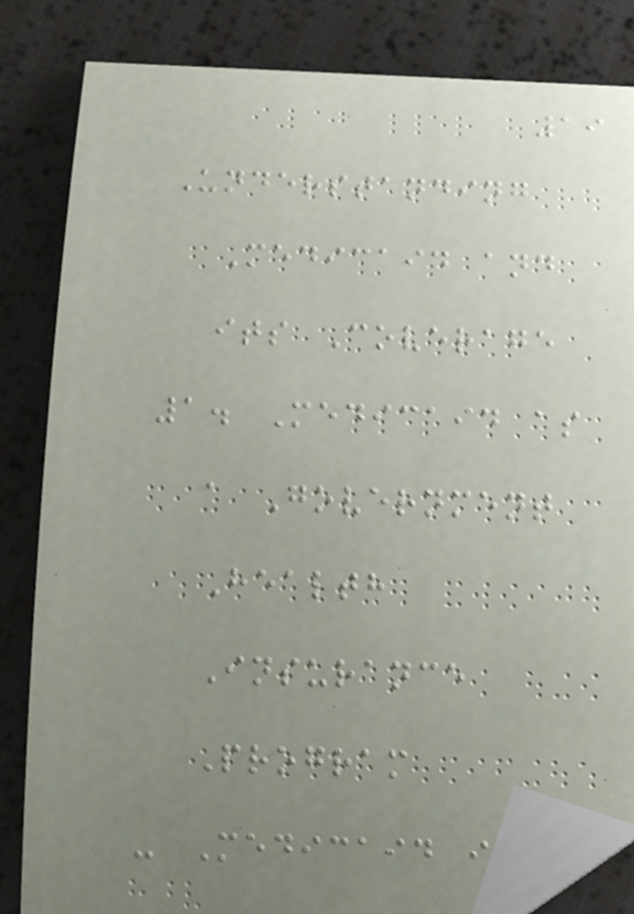19
Understanding
Medicaid and
its Coverage
1. Medicaid as
a Government
Health
Insurance
Program
- Medicaid is a
